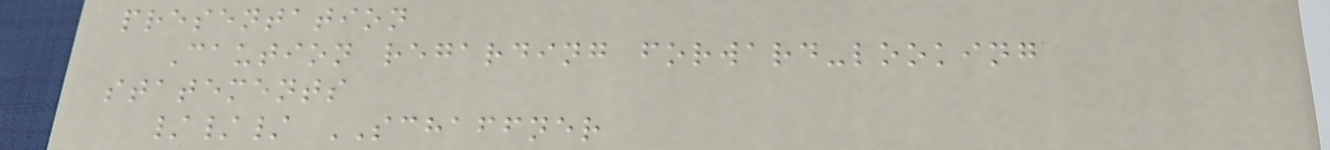presentation
Caution regarding forward-looking
statements
/// SCHAFFNER
